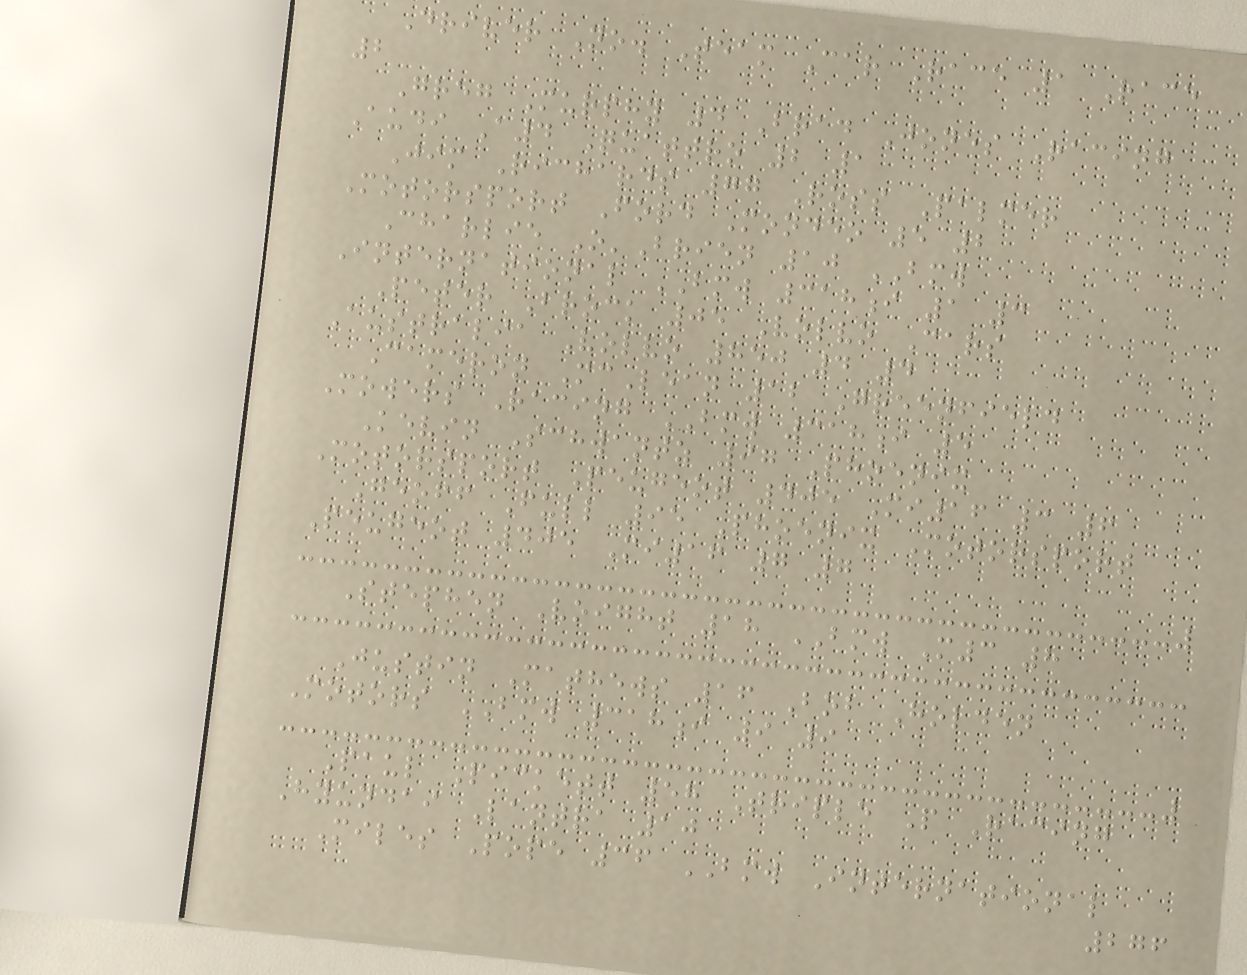Driver No. Team Car Race 1 Race
2
Greg Murphy 4 Brad Jones Racing
Audi A4 Quattro 2 1
Jim Richards 77 Ross Palmer
Motorsport Ford Mondeo 5 2
Charlie O'Brien 10 BMW
International BMW 318i 1 3
Peter Brock 05 Volvo Cars
Australia Volvo 850 4 4
Cameron McLean 12 Greenfield
Mowers Racing BMW 318i 5
Kevin Schwantz 97 Phoenix
Motorsport Peugeot 405 Mi16 3 6
Geoff Full 95 Phoenix Motorsport
Peugeot 405 Mi16 7 7
Stephen Voight 18 BMW M3 8
Justin Mathews 16 Bob Holden
Motors BMW 318i 9 9
Paul Pickett 58 Triple P Racing
Hyundai Lantra 10
Miles Pope 36 BMW International
276
